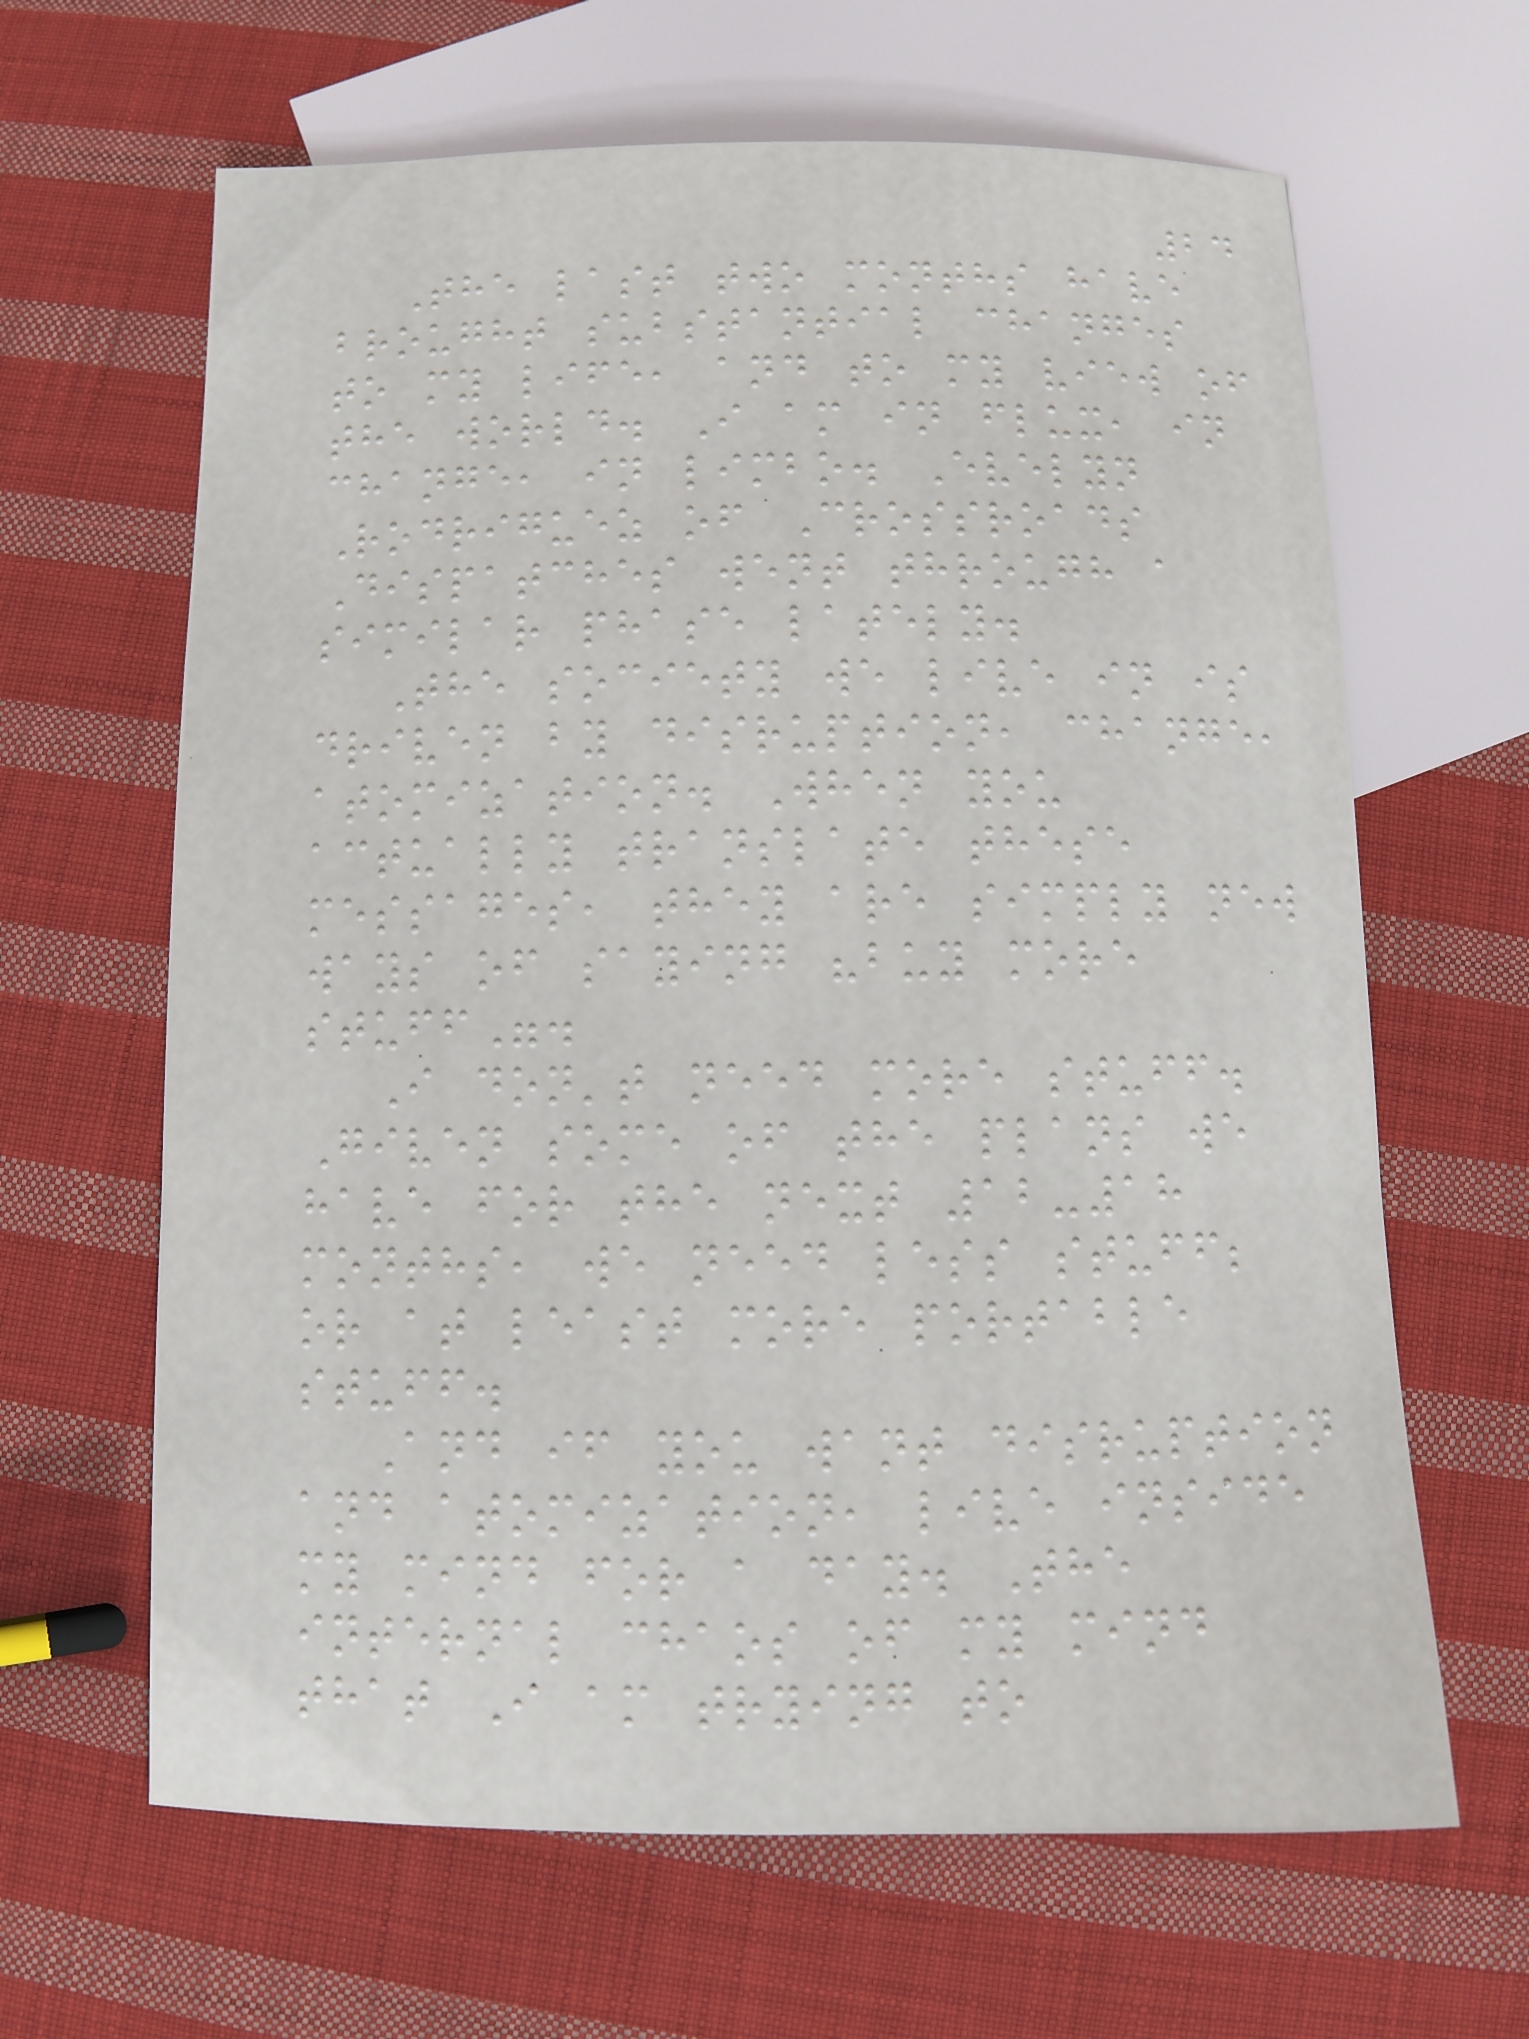24
The last two months have
brought substantial changes
to my life, and to my view of
the world. I am in flux, in
change, in limbo. Evelyn
Rodriguez of Crossroads
Dispatches went through a
similar phase lately.
The society we live in is
driven by disruption, change,
atomization. When you
actually translate these
messages, they are simply new
ways of saying "buy more
stuff".
I don't need more stuff.
Given some of the plans we
have for the next 12-18
months, we need less stuff;
or at least more portable
stuff.
And if you want disruption
and atomization, live inside
my mind for a day. The
internal chaos of my mind
that I am trying to
